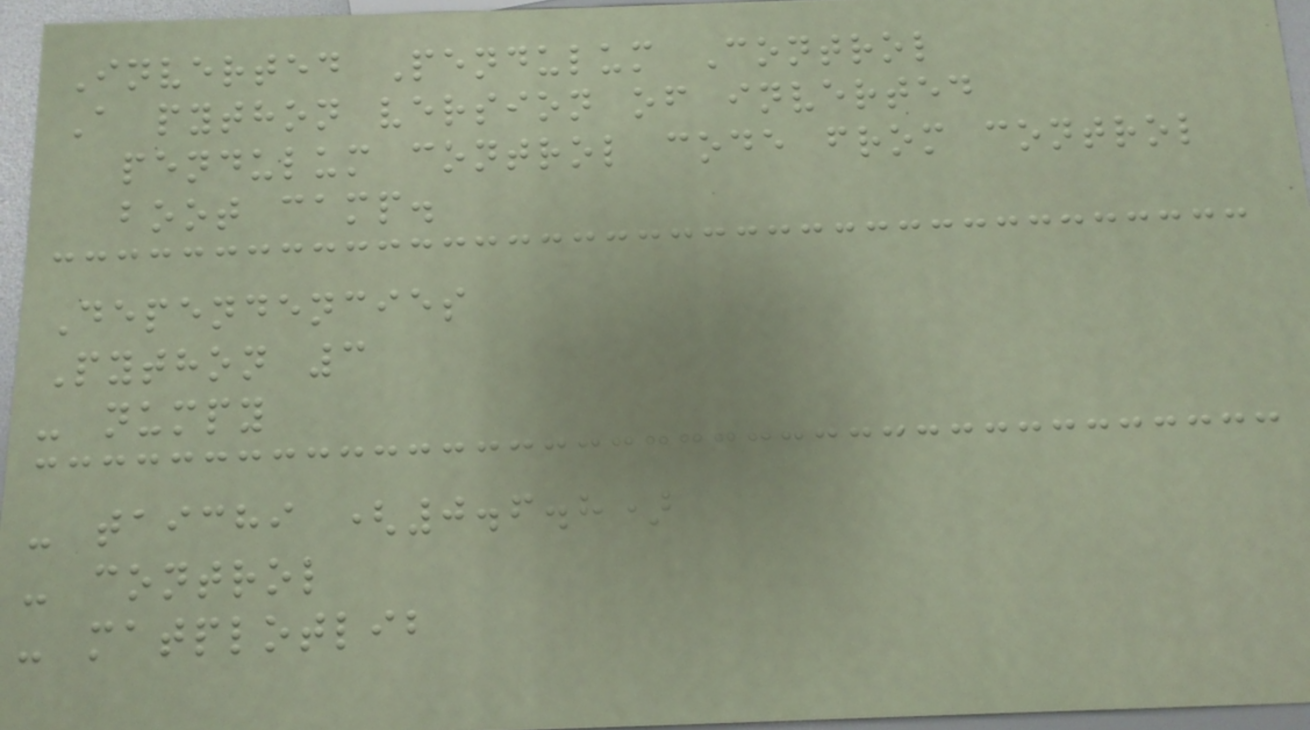Inverted Pendulum Control
A python version of inverted
pendulum control code from control
boot camp.
Dependencies
Python 3
- numpy
- taichi (0.6.8)
- control
- matplotlib
